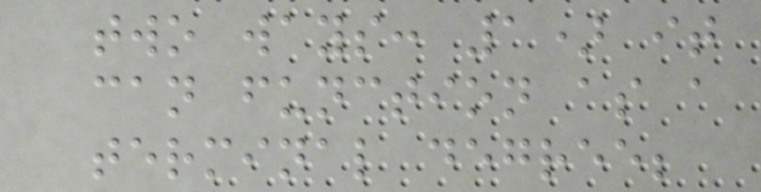two ways: 1) it
can function as a
terminal degree;
